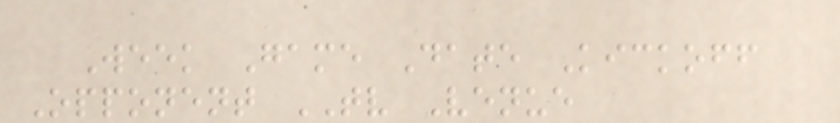Week Game Date Kickoff
Opponent TV Venue
